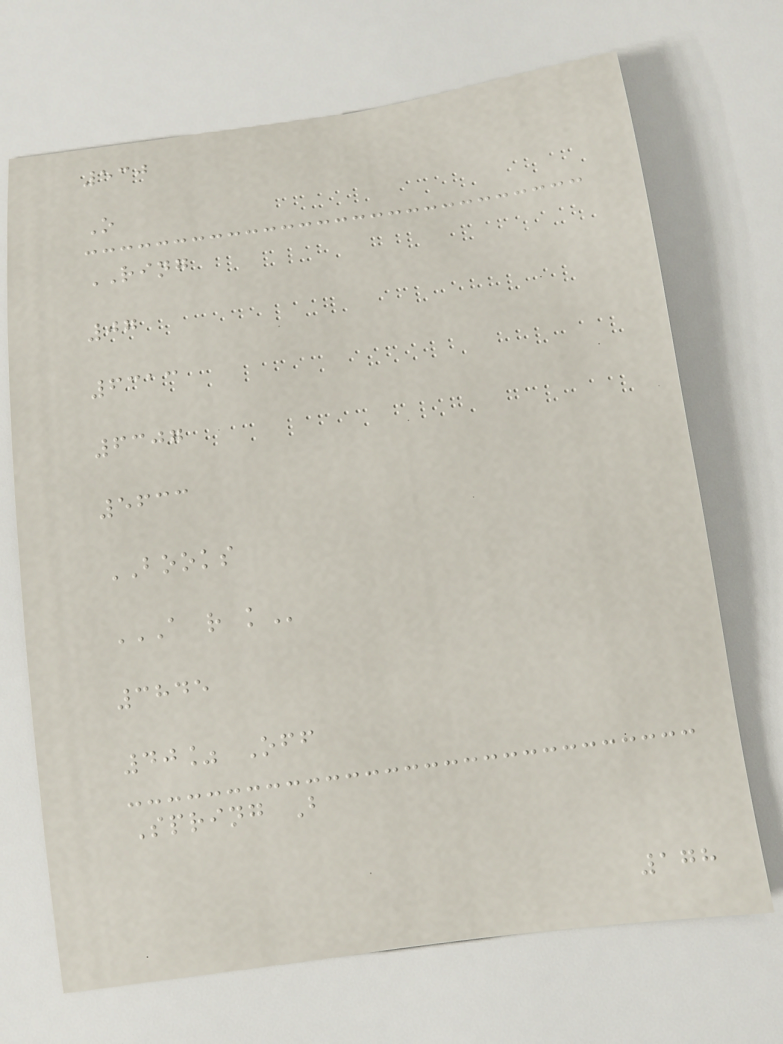530
O
RING
07
6313
6307
5633
BOOKS
A R K
3845
40% Off
Spring B
178
